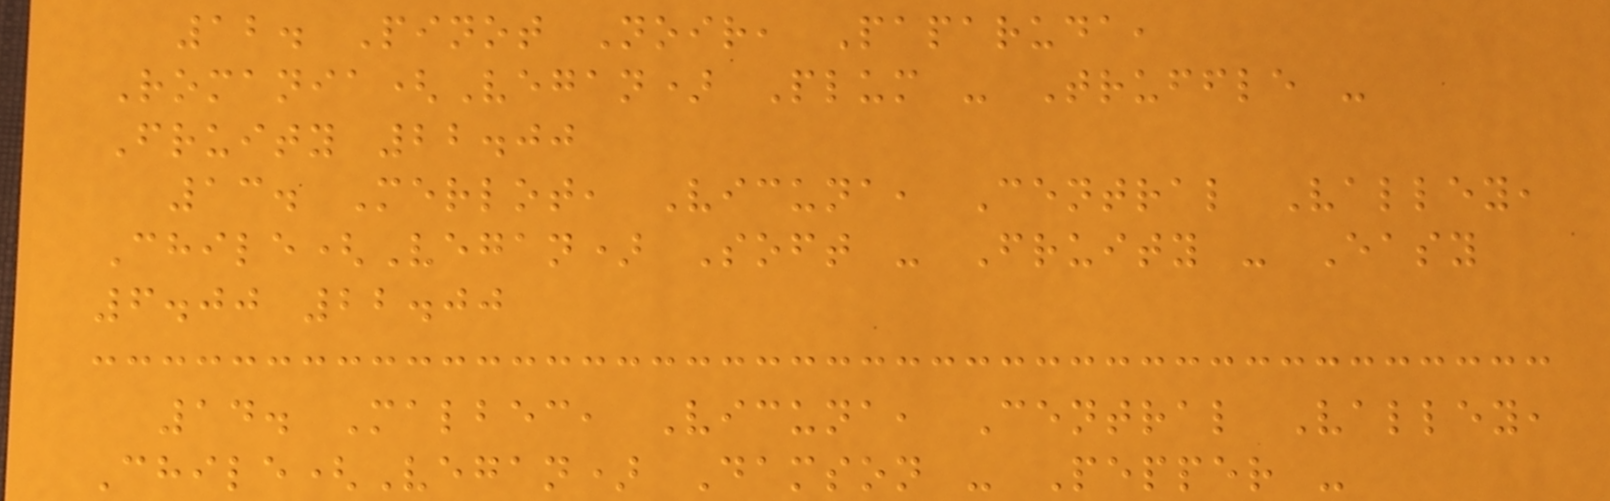12. Pinot Noir, Paparuda,
Romania(Vegan) Plum - Truffle -
Fruity 22.00
13. Merlot, Vicuna, Central Valley,
Chile(Vegan) Soft - Fruity - Easy
6.00 22.00
14. Malbec, Vicuna, Central Valley,
Chile(Vegan) Damson - Pepper -
